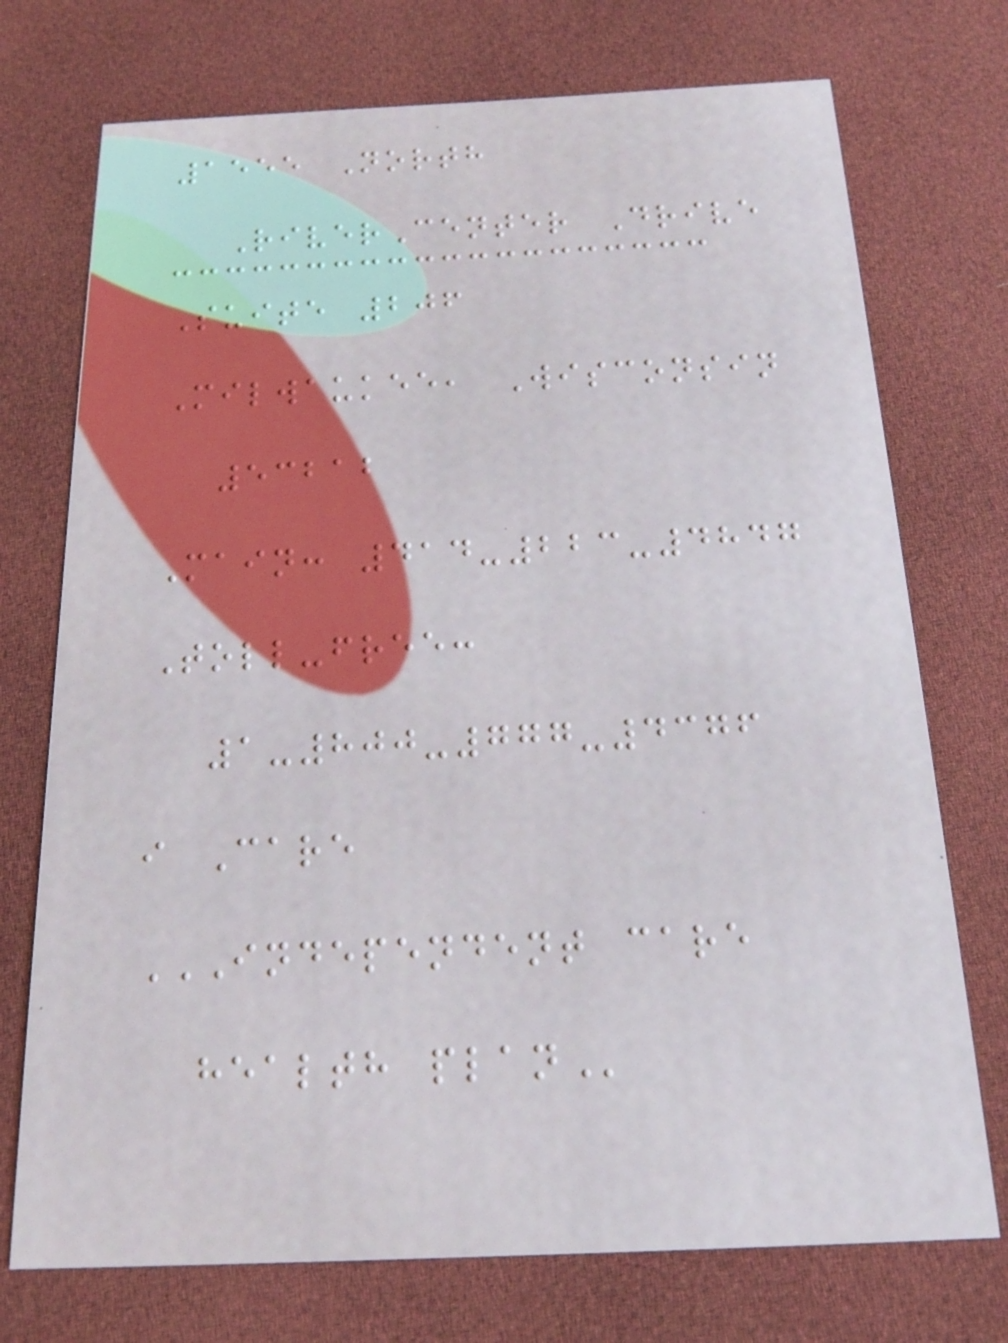1555 North
RiverCenter Drive
Suite 206
Milwaukee, Wisconsin
53212
Main: 414-223-4847
Toll-free:
1-800-777-4376
i Care
INDEPENDENT CARE
HEALTH PLAN
